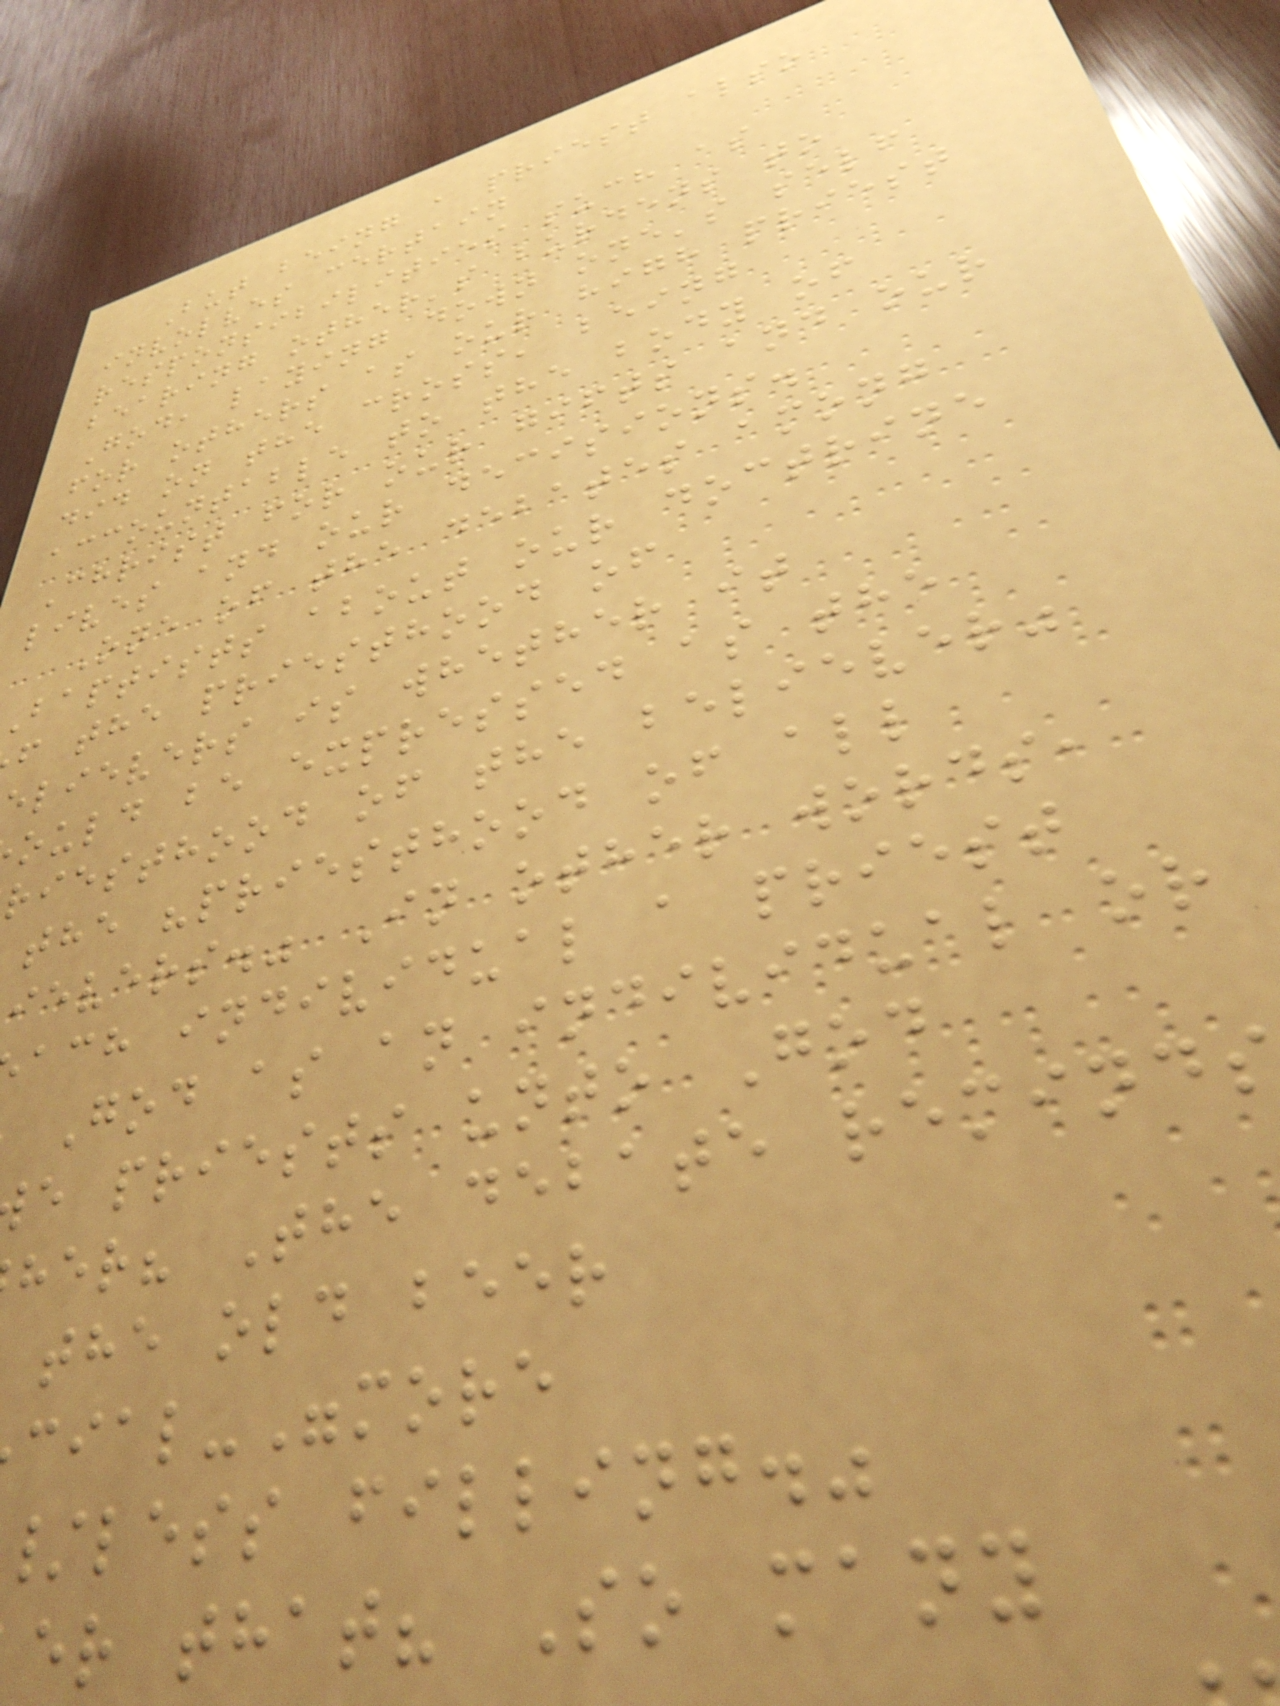But being a priest also
involves certain
responsibilities such as
bearing other's burdens to
God, laying down one's self
for others as our high priest
did on the cross, being
accountable to the body of
Christ for our gifts and our
lives and our decisions.
One of the debates among
baptists about our doctrine
f the priesthood of
elievers is whether it
ould be expressed as the
riesthood of the believer"
the "priesthood of all
ievers." In other words,
ach individual a priest
God as an individual or
e priests unto God
her? The debate remind
the old beer
cial-"more
less filling."
er that? So many
